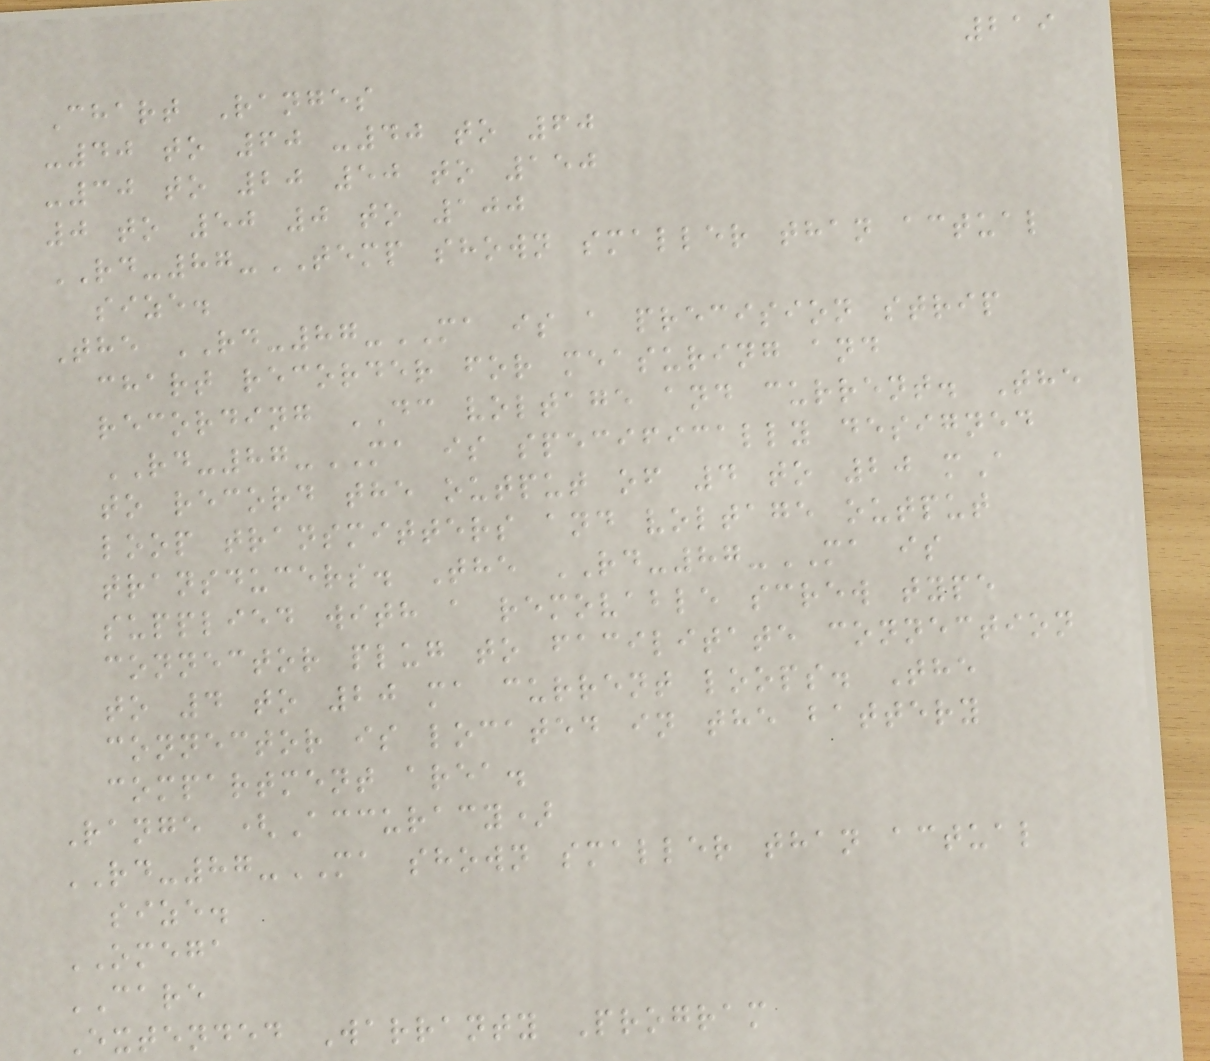219
Chart Ranges
-40 to 60 -40 to 60
-30 to 20 50 to 150
0 to 50 0 to 100
RD-87-TEMP shown smaller than actual
size.
The RD-87-MA is a precision strip
chart recorder for measuring and
recording DC voltage and current. The
RD-87-MA is specifically designed
to record the output of 4 to 20 mA
loop transmitters and voltage output
transducers. The RD-87-MA is
supplied with a removable screw type
connector plug to facilitate connection
to 4 to 20 ma current loops. The
connector is located in the battery
compartment area.
Range (Accuracy)
RD-87-MA shown smaller than actual
size.
OMEGA
CARE
Extended Warranty Program
